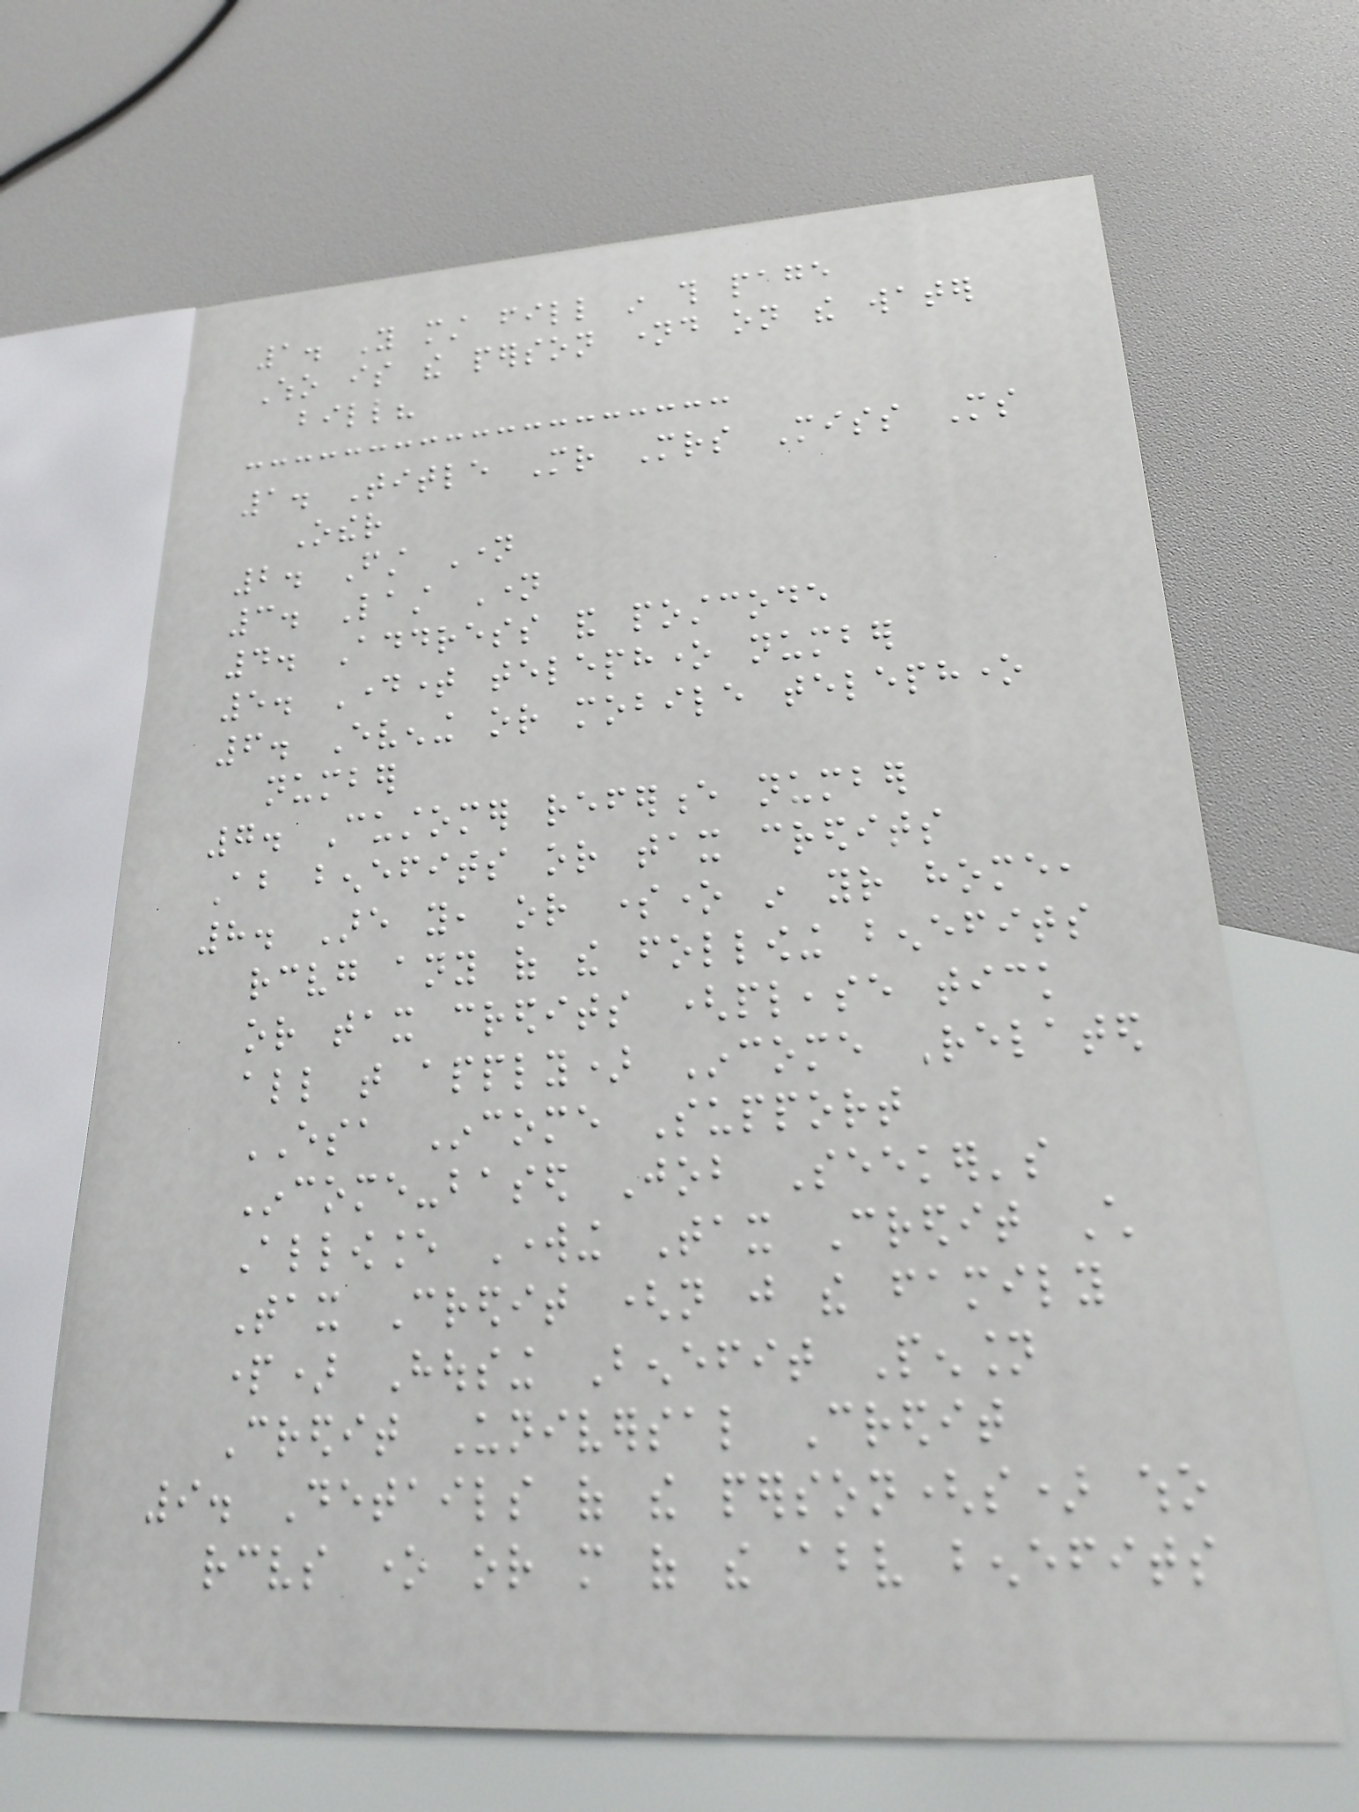1. You must fill in this page
Who is the person named on the water
bill?
1. Title Mr Mrs Miss Ms
Other
2. First Name
3. Last Name
4. Address and postcode
5. Daytime telephone number
6. Evening or mobile telephone
number
7. Customer reference number
About benefits or tax credits
8. Are you, or someone in your home,
receiving any of the following benefits
or tax credits (please tick
all that apply) Income Related
ESA Income Support
Income-based Job Seeker's
Allowance Working Tax Credit Child
Tax Credit (not just the family
part) Housing Benefit Pension
Credit Universal Credit
9. Details of the person(s) who
receives one or more of the above benefits
